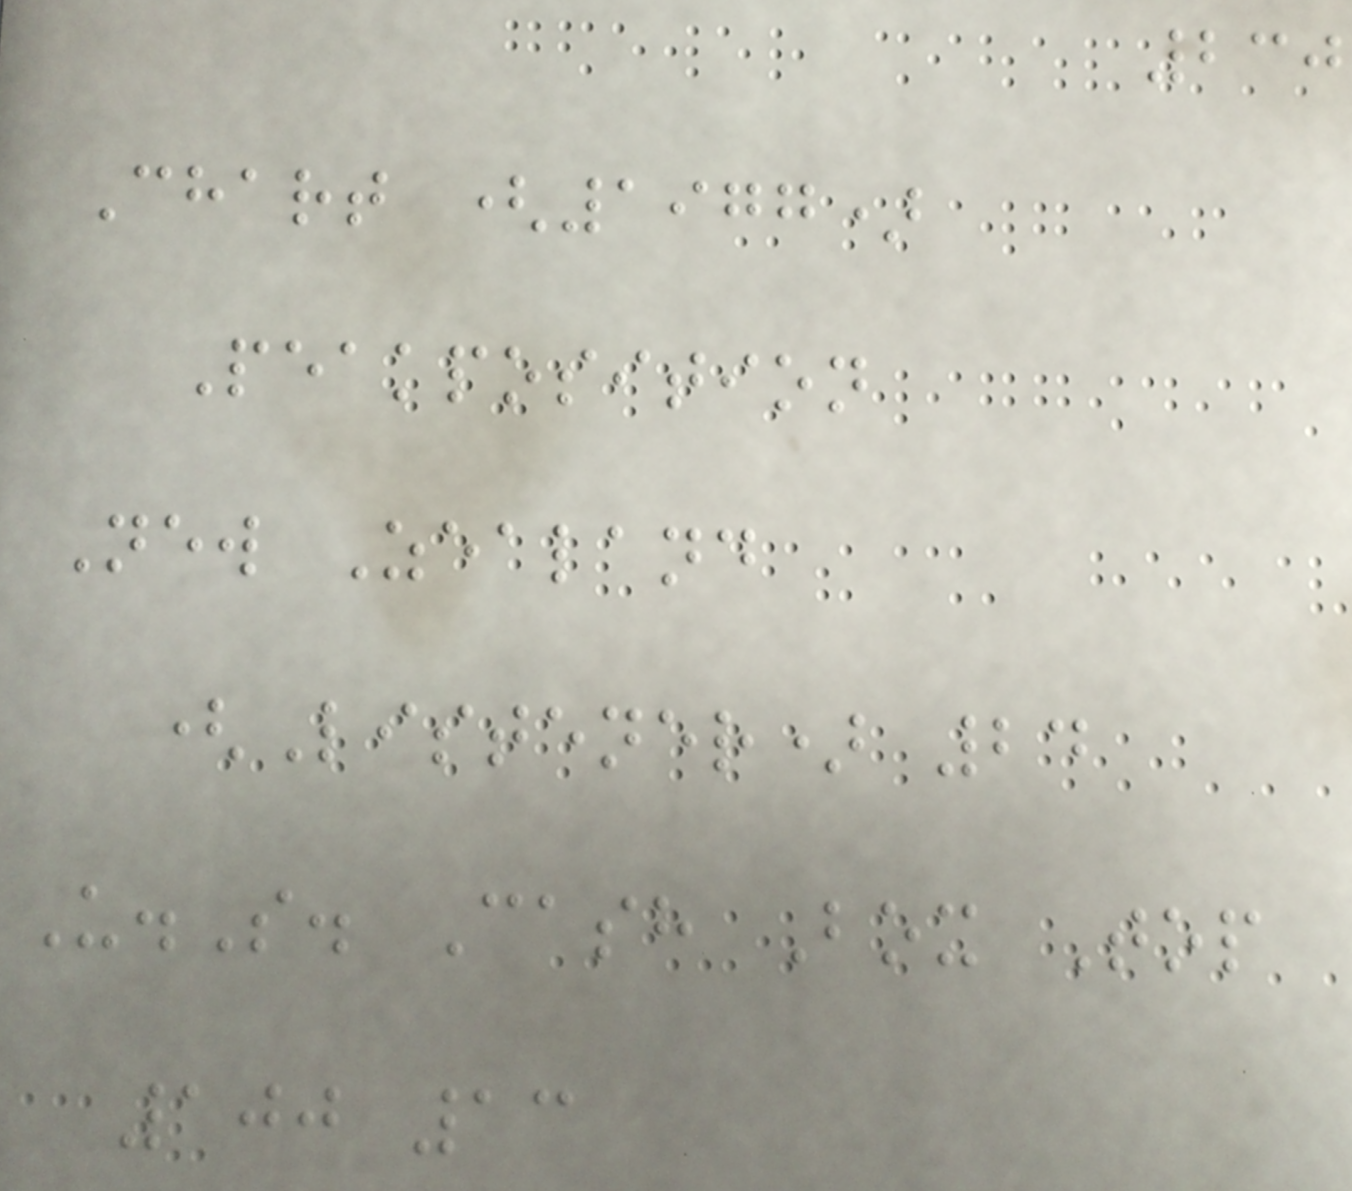230
Chart (1977)
Peakposition
New Zealand
(Listener) 24
U.S. Cash Box Top
100 13
